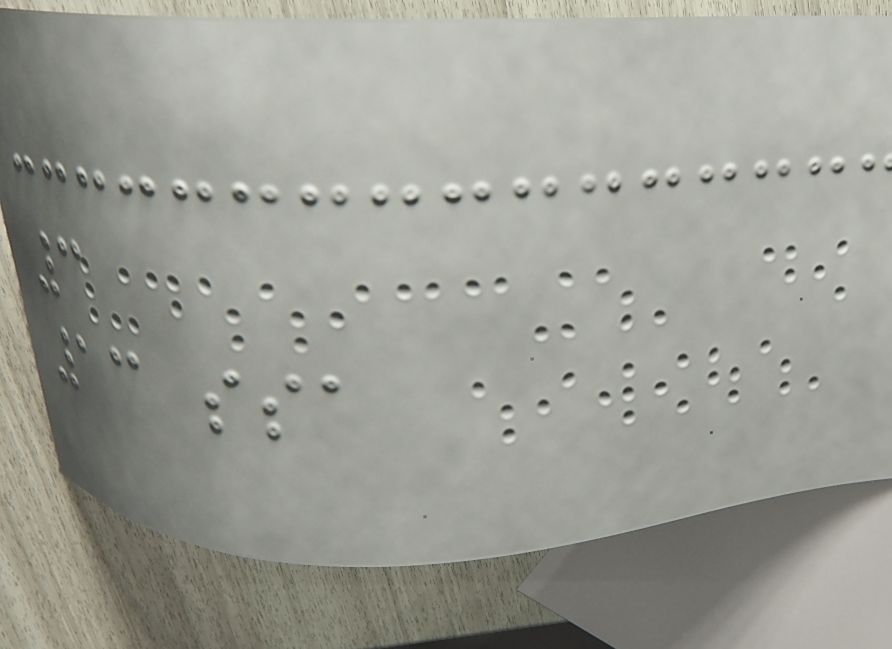3
13 ssa
